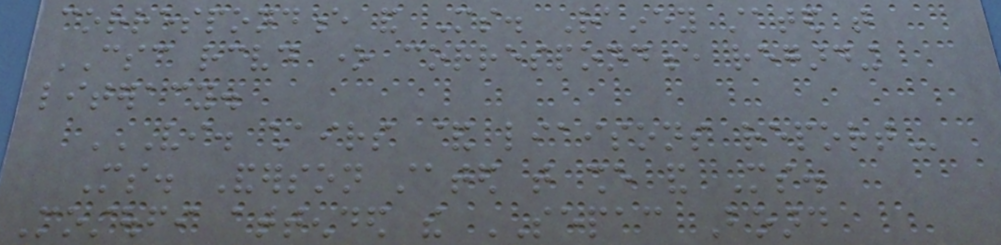correspondence and Ms. Rainey stated that
CSC received one correspondence regarding
literacy.
VI. CHAIRS & LIAISONS REPORT
Ms. Anderson stated that she and Ms.
Mostoufi attended the SEPAC Board
